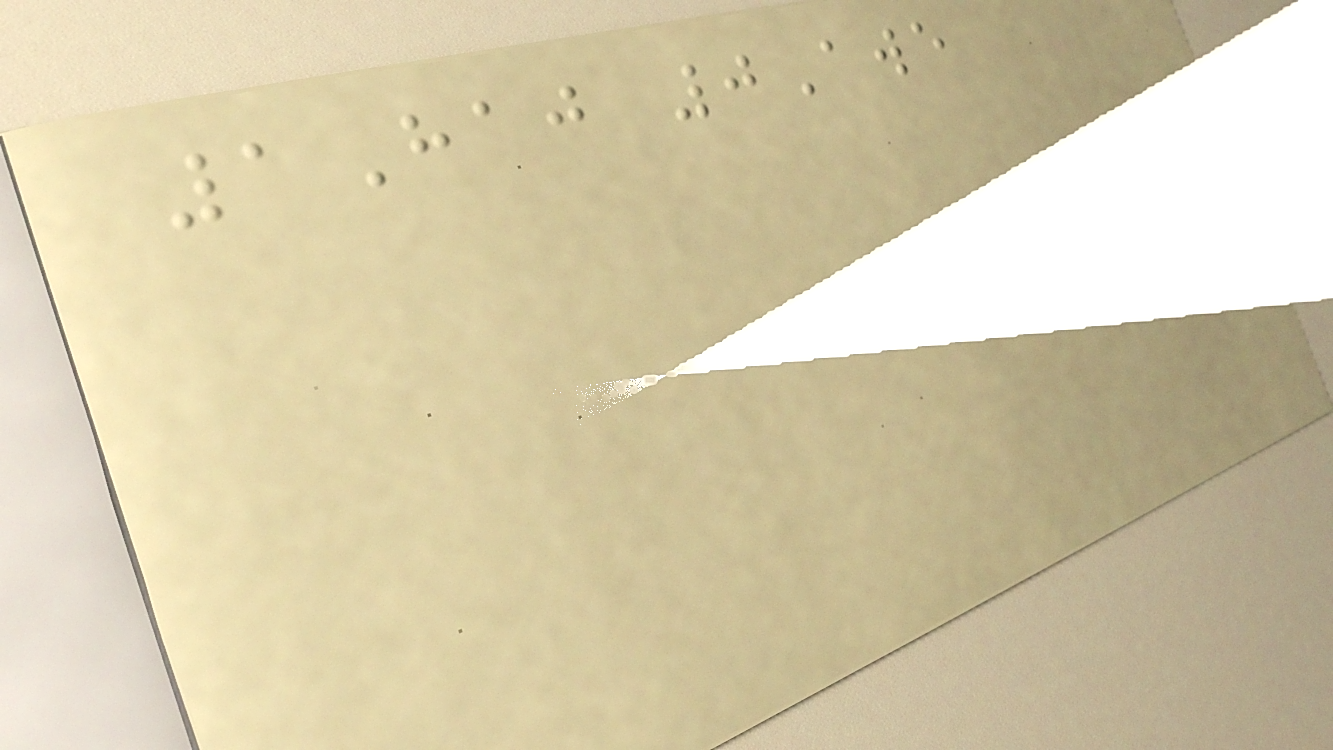1Haj 0Awe
